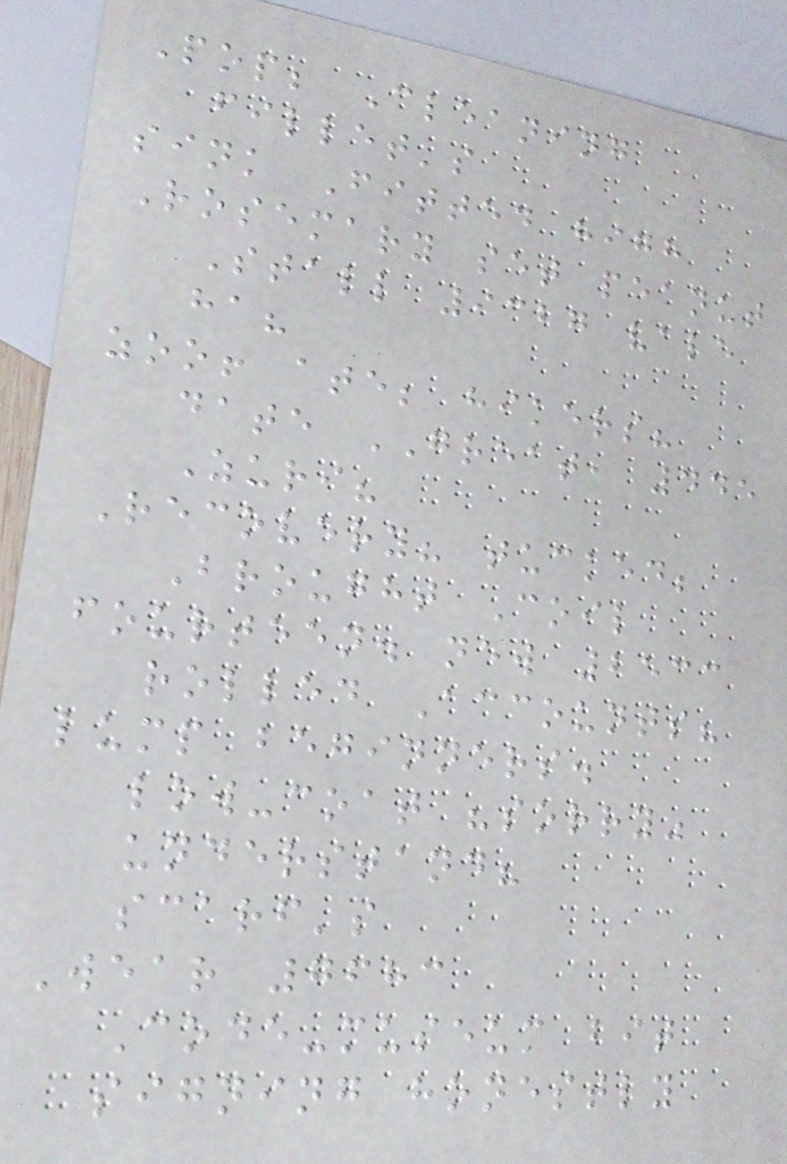Pop; Cleaning
fillet's
sink Fitted high
Rosemary set peanut
Stall 9327 vale
ha?
zoo! ate; hikers?
date GREAT, 445
Zuri?
Recovery? tucked;
Brought Coil
fourteen. new 2533
rolled Accounts?
lump beginners.
low-coat "sorry"
understand?
scarf's
Wear 7683
Code-museum bit
signing honestly
